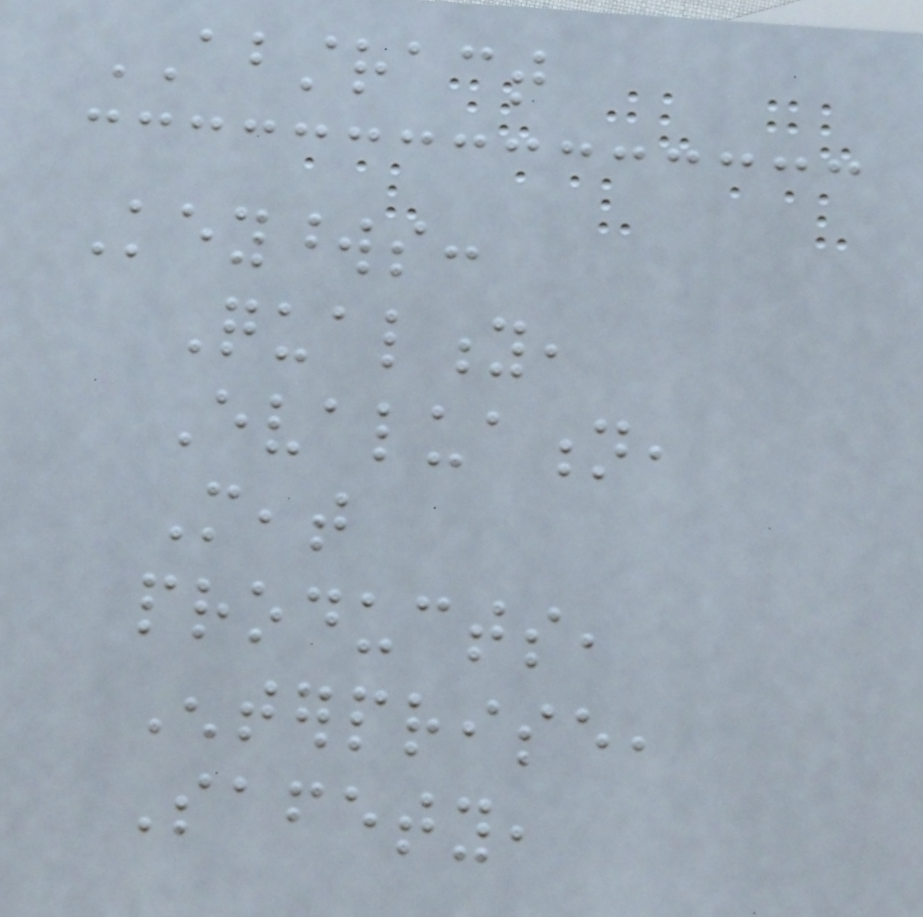ABSTRACT
Keywords:
Quality,
Evaluation,
Meat
products,
Enterprise,
Safety,
